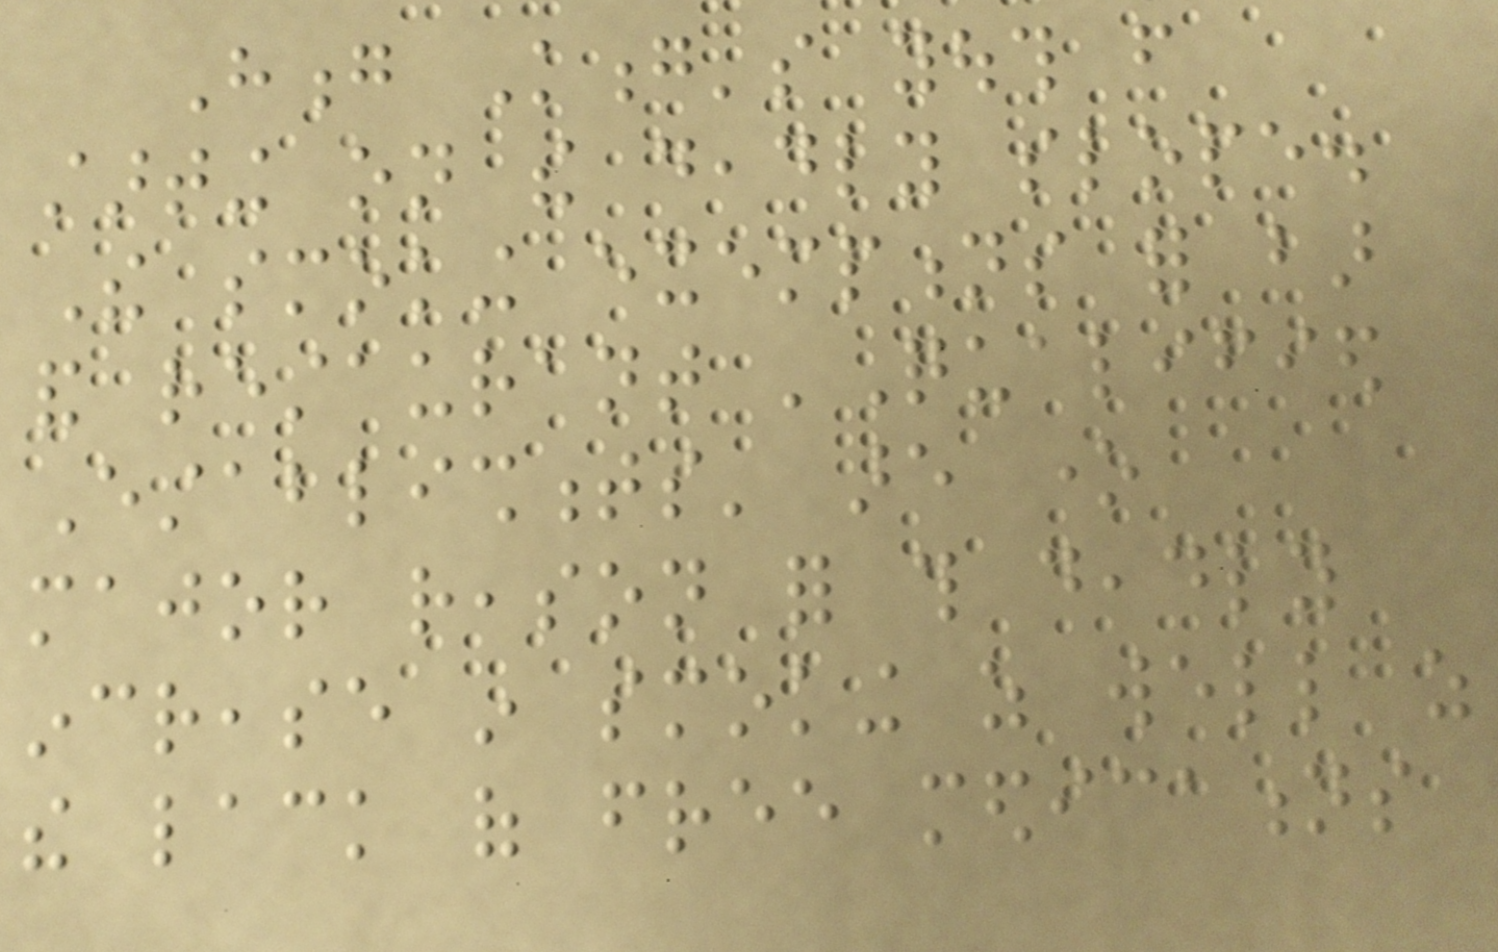Hong Kong's youth from
starting on the deadly slope.
The smoking exemptions for bar
and restaurant 'Qualified
Establishments' are one
major reason for this deadly
increase in smoking as well as
the lack of free medications
